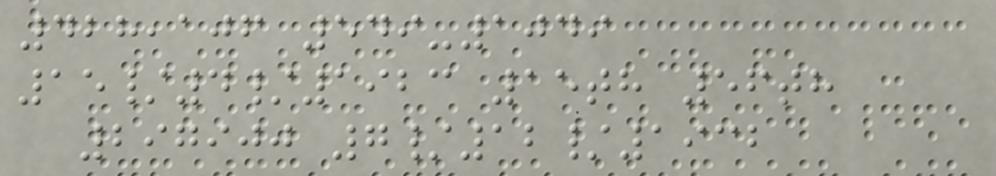428,106 549-1049
15/4/1923 15th 56th
297900 7/12/1932
